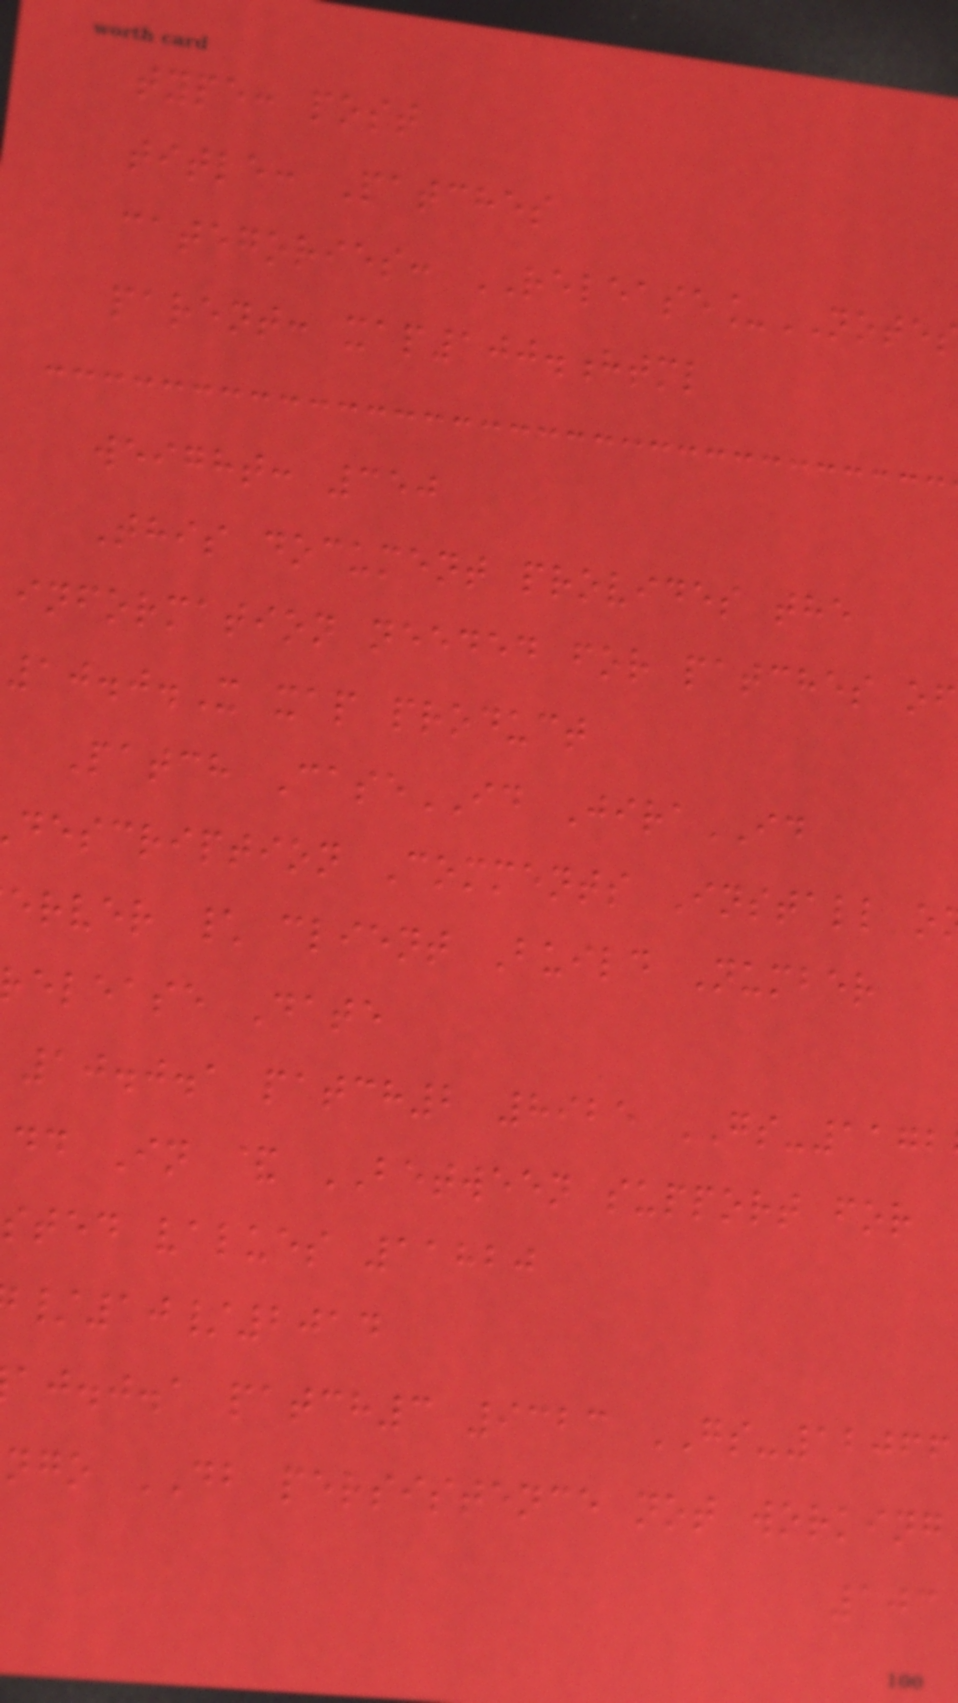type: post
title: Patches
categories: RELEASE_NOTE
parent: xap100.html
weight: 350
This document provides the
information needed for patches of
10.0.X xap product
Patch CaseID JiraID
description Comments Install o
erver \ client Build Number
elease Date
10.0.1 patch2 8925 GS-1172
dd In & BETWEEN support for
sted values 11820
/10/2014
aj.j.a patch3 9323 GS-12066
ngo DB persistence not working
103
